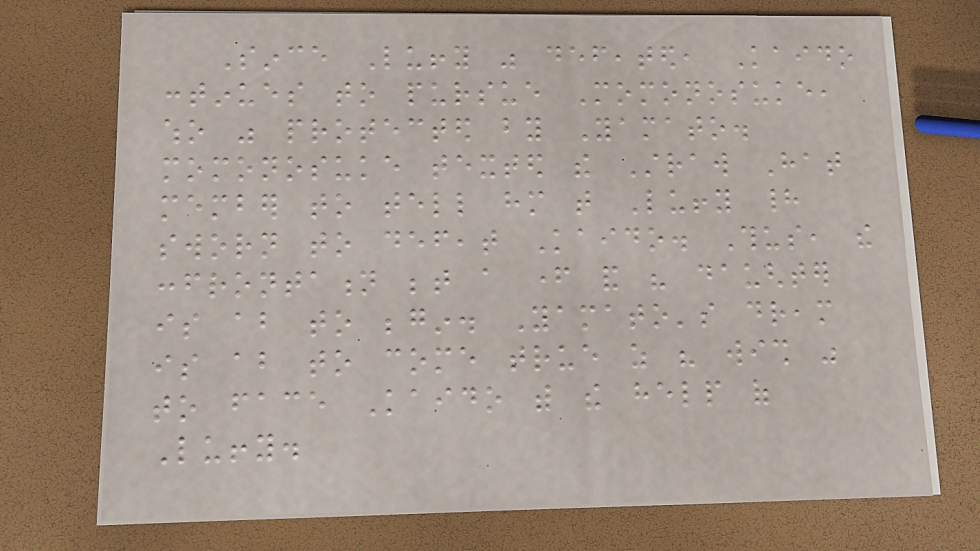Since Luffy was defeated, Kaido
continues to pursue Momonosuke,
who was protected by Yamato.
momonosuke texted the Straw Hat
member to tell him that Luffy had
sworn to defeat Kaido. Thus, the
confrontation between a father and his daughter
is about to begin. Yamato's dream
is about to come true as his wish was
to face Kaido with the help of
Luffy.
